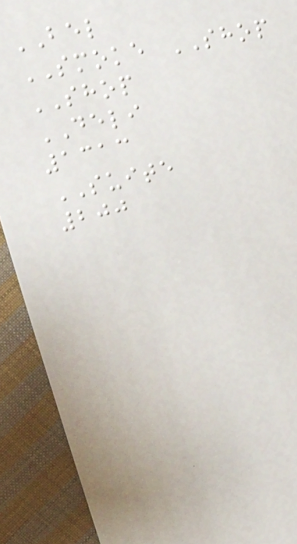BEL
SMOKE SHOP
SHOP
DELI
1313
SUITE
200
